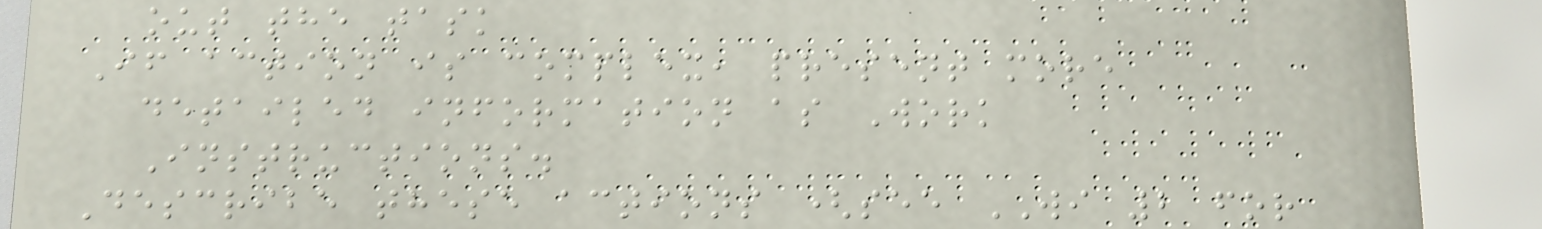out the task
If action is complex, present more
detailed information as Work
Instructions.
Describe these actions (see WI 2 for
